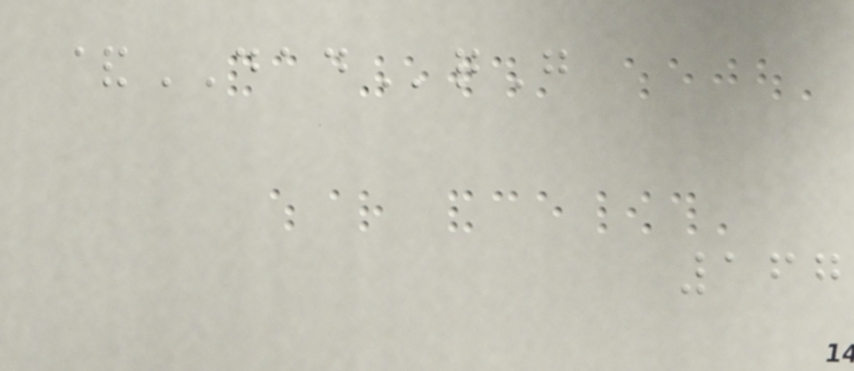&DADqG
167
